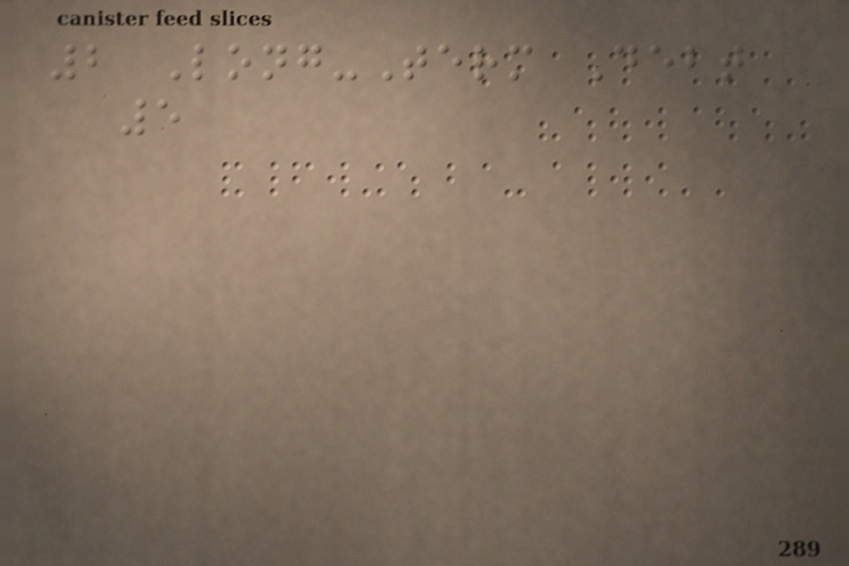2 Long-Term Debt
5
